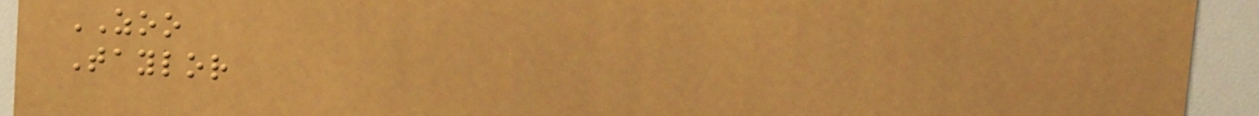ZOO
Taylor
